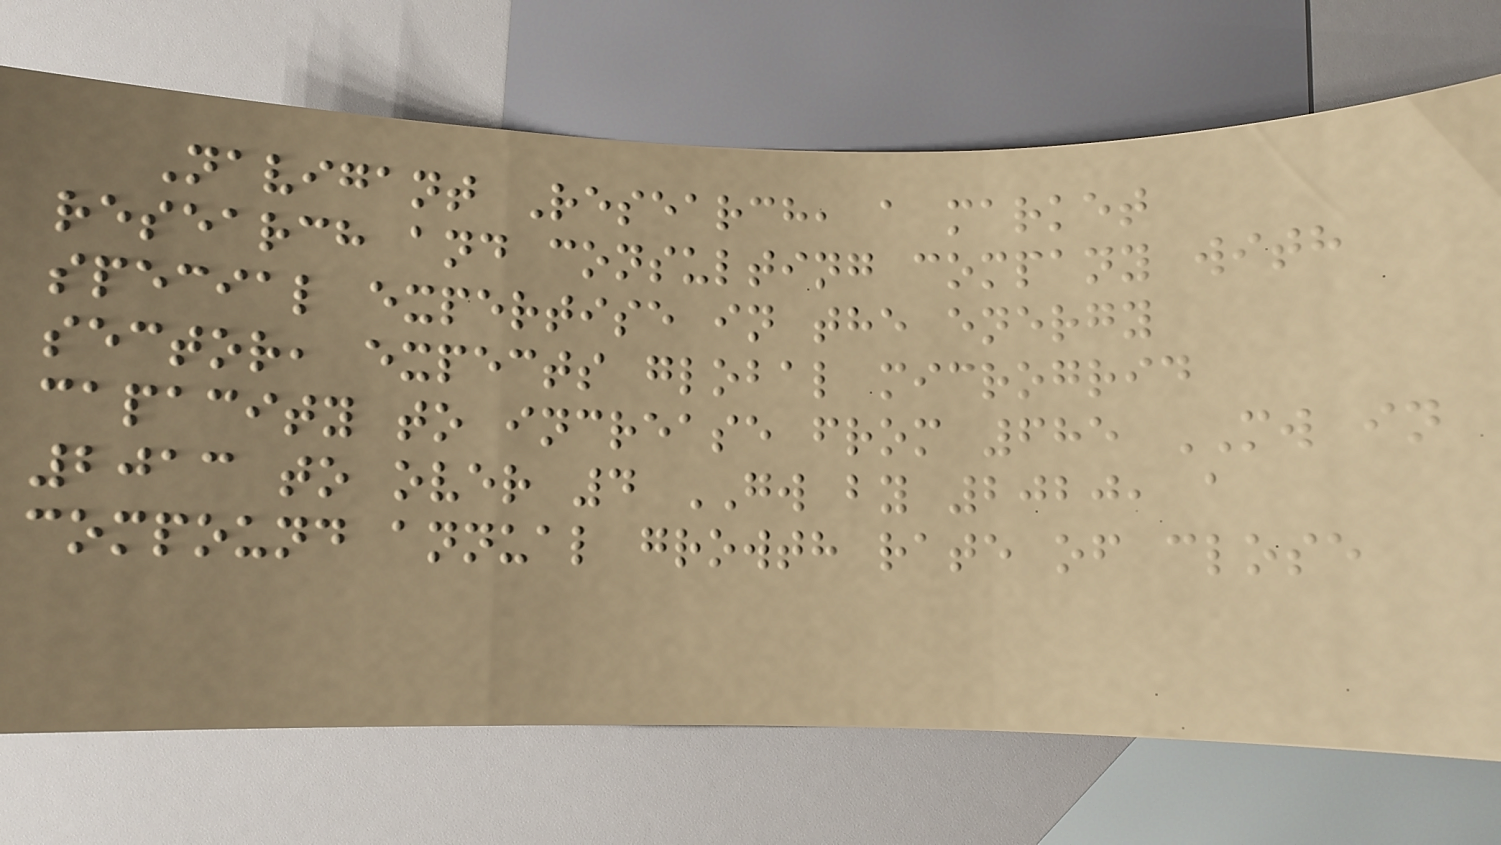Navigant Research, a market
research and consulting company with
special expertise in the energy
sector, expects global microgrid
capacity to increase from 685 MW in
2013 to over 4 GW by 2020, a
compound annual growth rate of close
